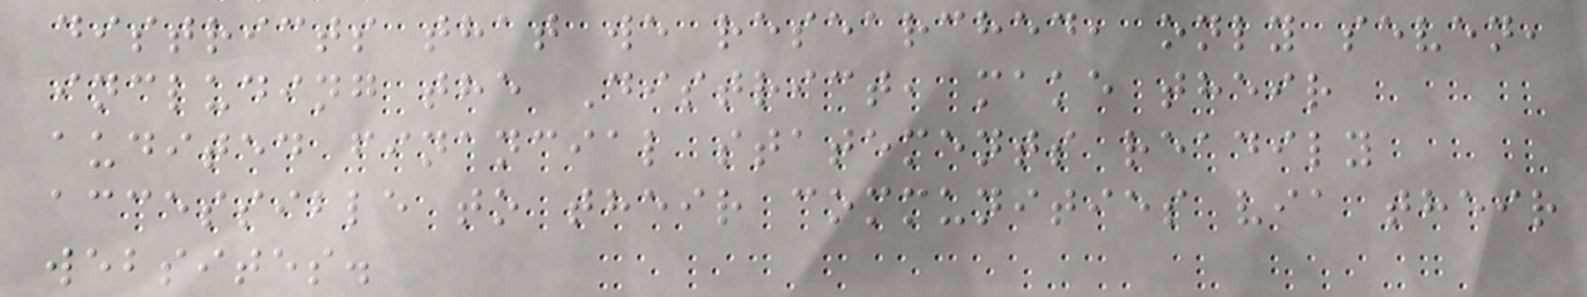districts that we researched, only seven,
including the District, make their
audited financial statements readily
accessible to their communities via their
websites.
